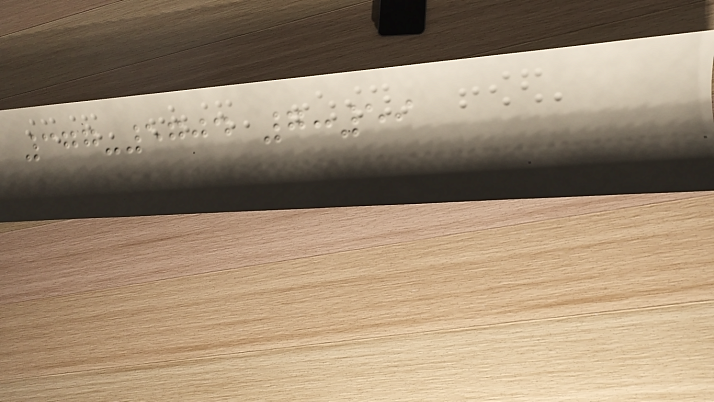377-5704 7:59
